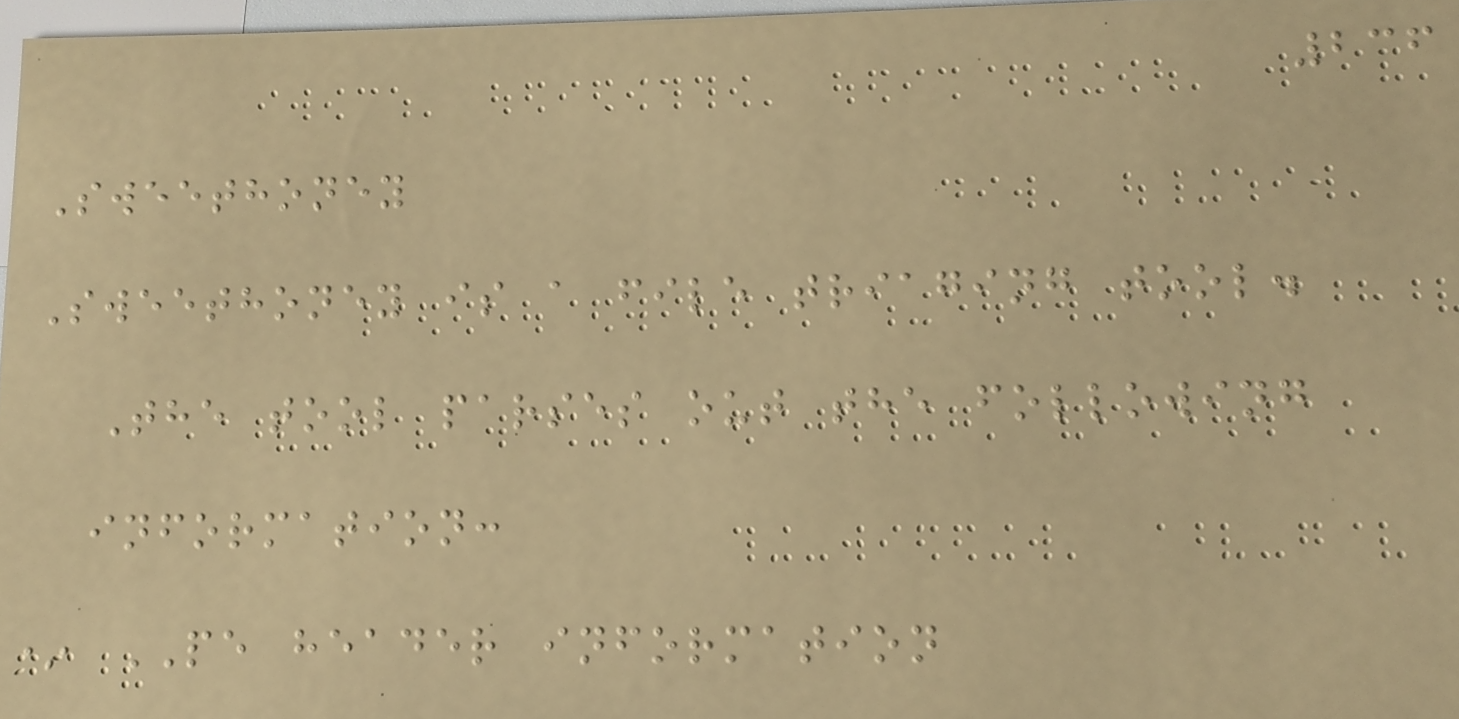236
Sweethoney
Sweethoney is a file triaging tool.
The tool parses out the following
information:
* PE header information
